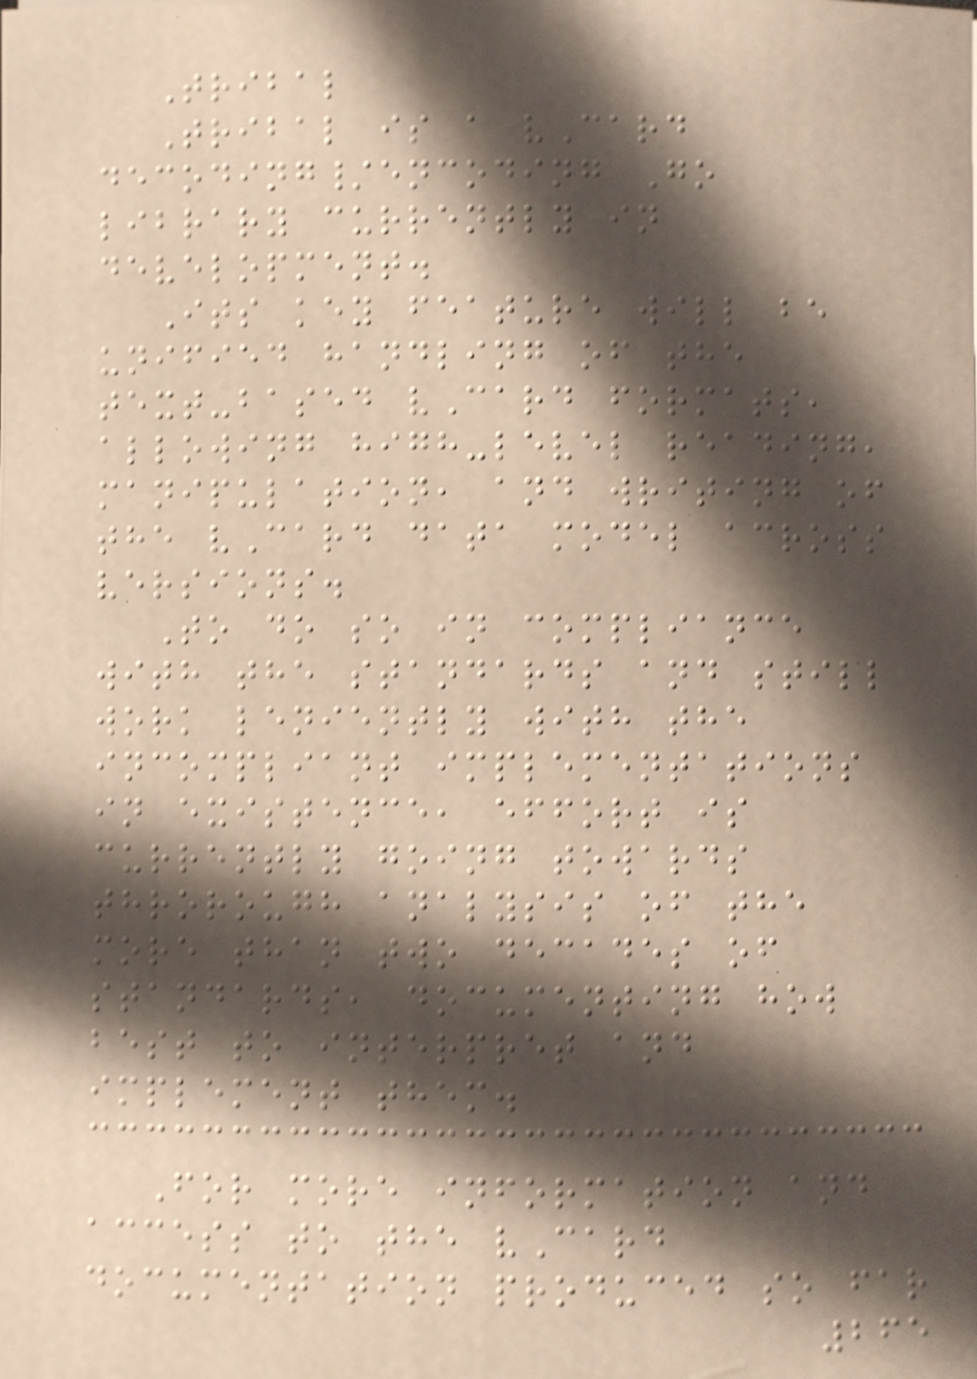Tribal
Tribal is a vCard
decoding/encoding Go
library currently in
development.
Its key feature will be
unified handling of the
text-based vCard formats,
allowing high-level reading,
manipulation, and writing of
the vCard data model across
versions.
To do so in compliance
with the standards and still
work leniently with the
incompliant implementations
in existence, effort is
currently going towards
throrough analysis of the
more than two decades of
standards, documenting how
best to interpret and
implement them.
For more information and
access to the vCard
documentation produced so far
265
